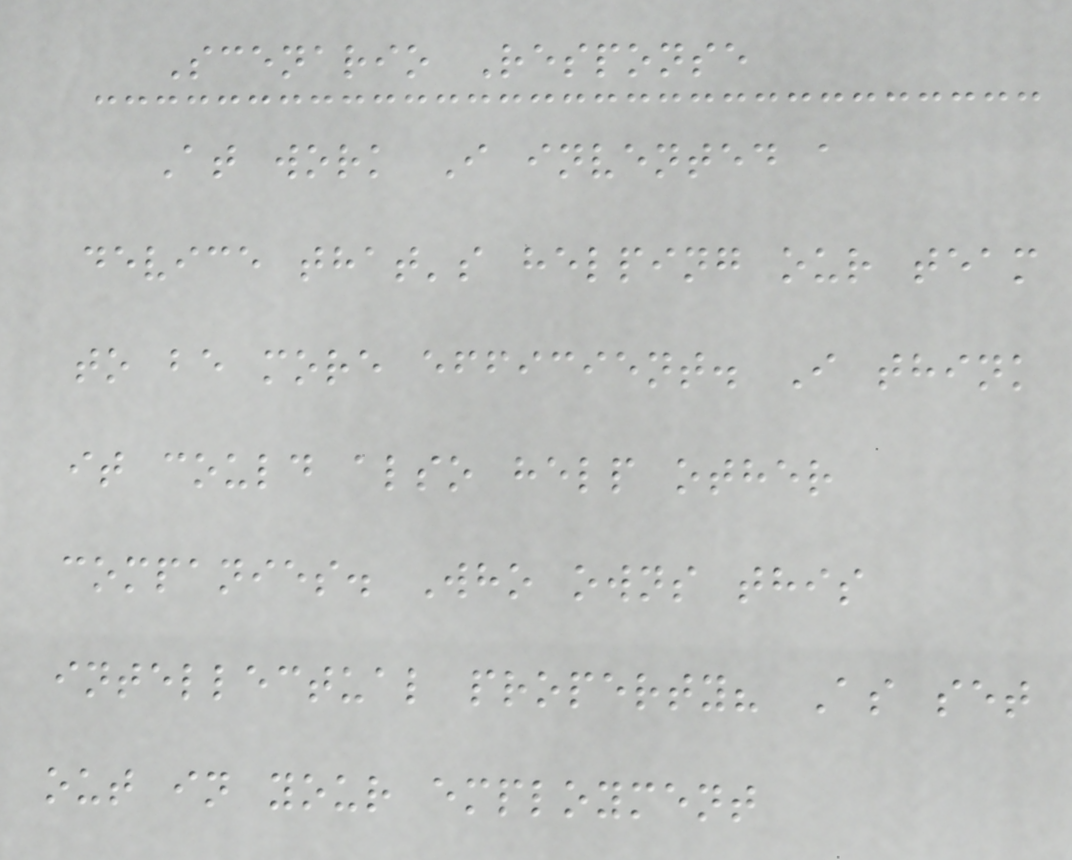Scenario Response
At work I invented a
device that's helping our team
to be more efficient. I think
it could also help other
companies. Who owns this
intellectual property? As set
out in your employment
